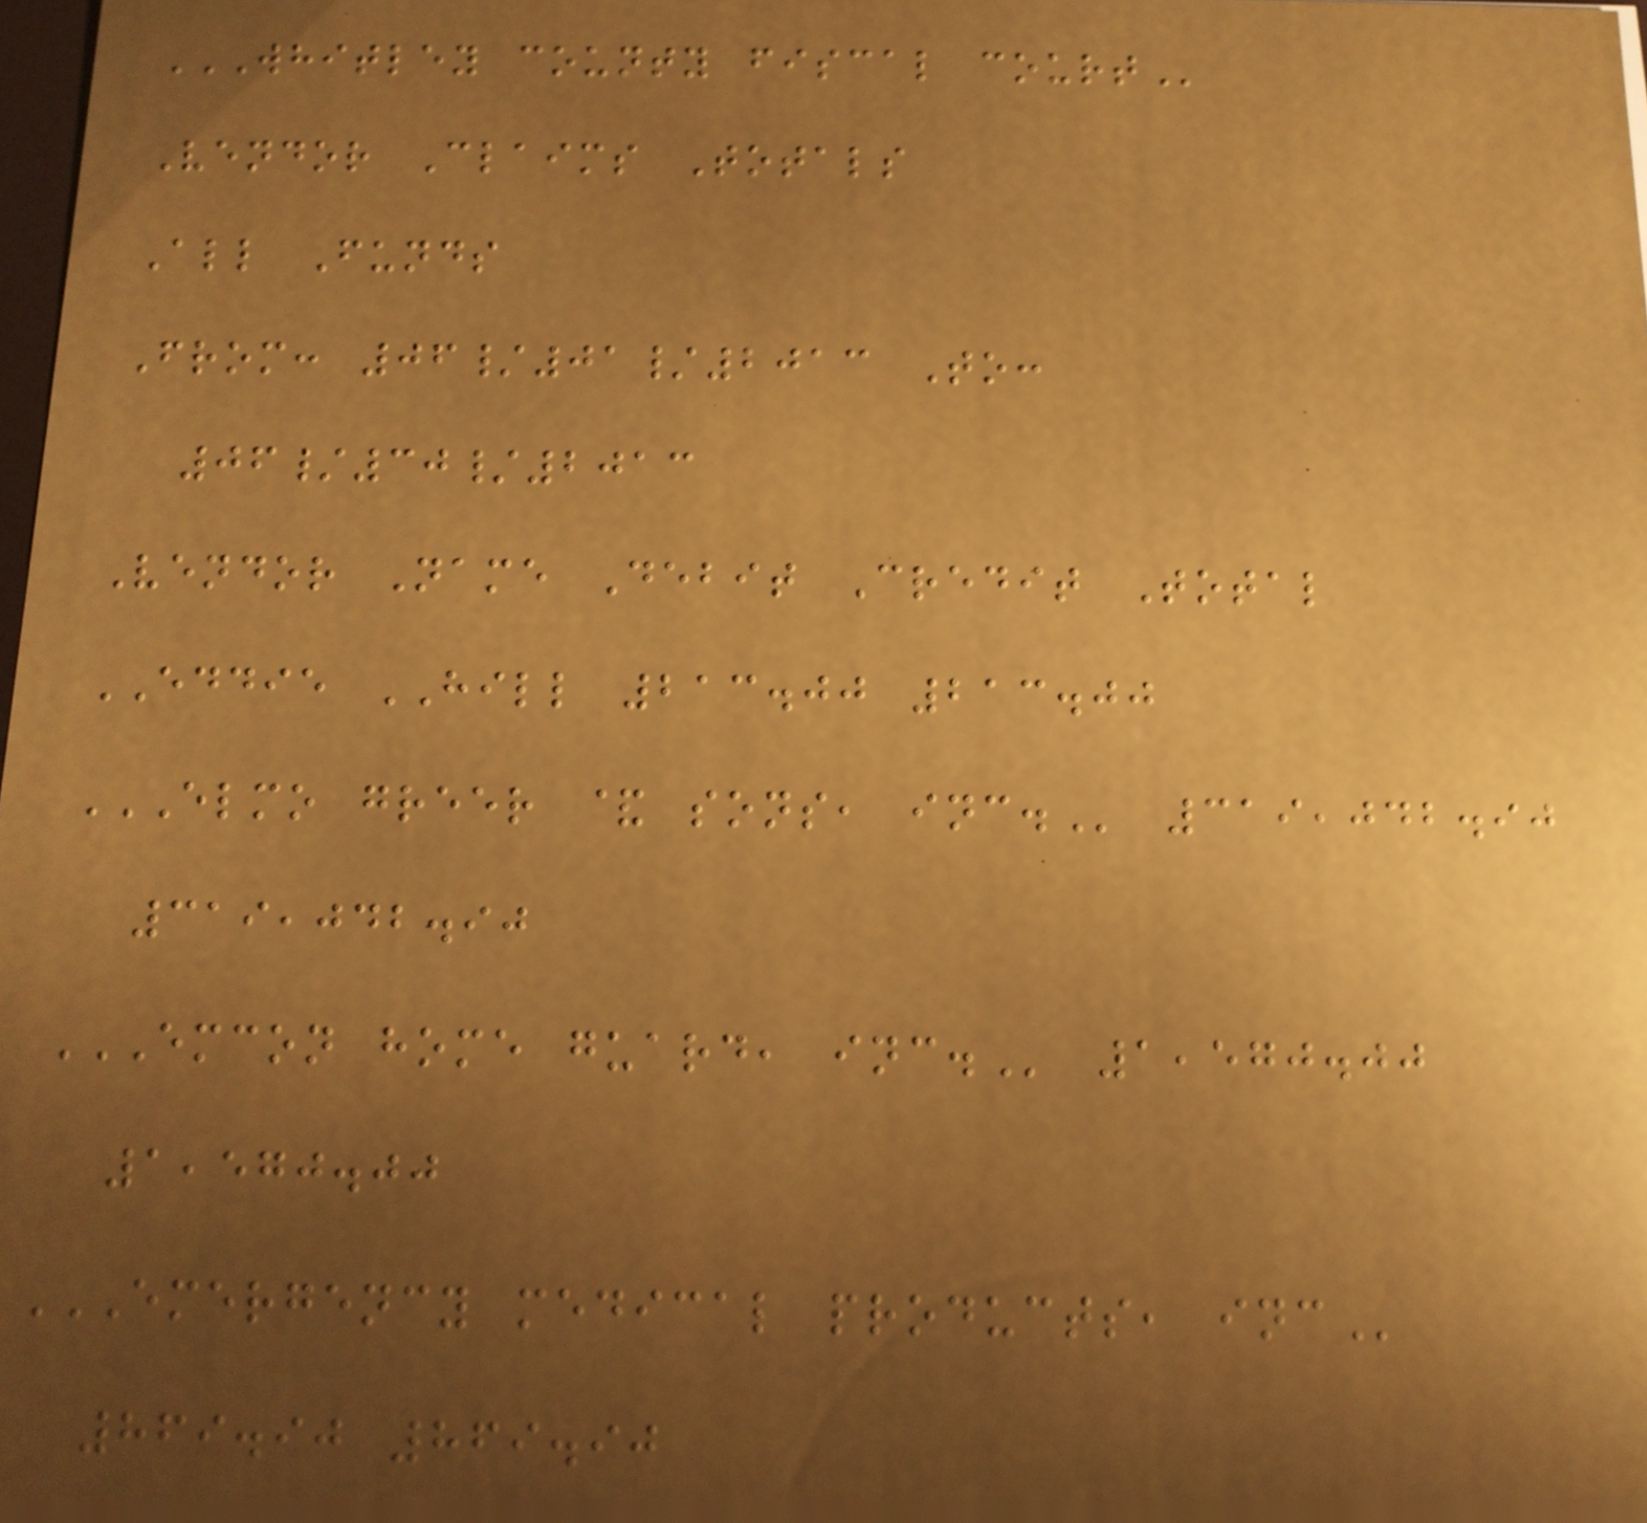WHITLEY COUNTY FISCAL COURT
Vendor Claims Totals
All Funds
From: 06/01/2013 To:
06/30/2013
Vendor Name Debit Credit Total
EDDIE HILL 213.00 213.00
ELMO GREER & SONS, INC. 319,042.90
319,042.90
EMCON HOME GUARD, INC. 1,570.00
1,570.00
EMERGENCY MEDICAL PRODUCTS, INC
869.90 869.90
